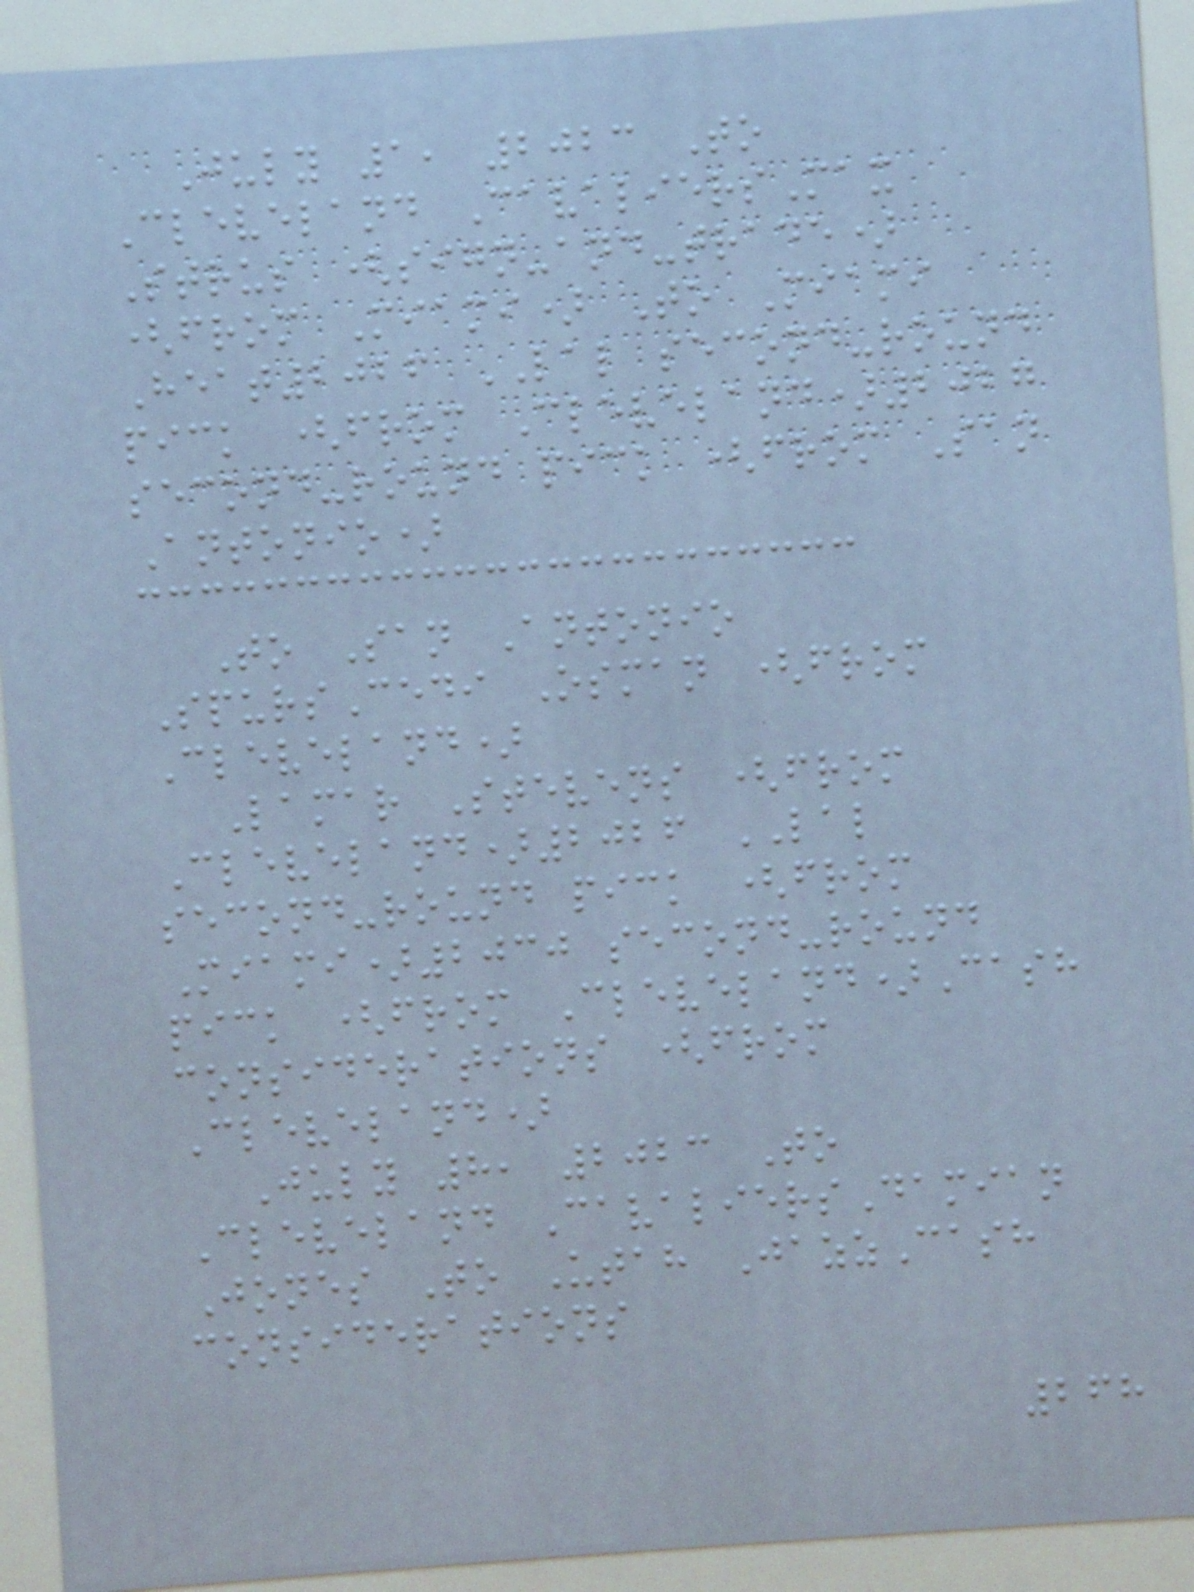July 1, 2023 To
Cleveland CavaliersMax
Strus (sign-and-trade)
(from Miami) To Miami
Heat2026 LAL second-round
pick (from Cleveland)2027
second-round pick (from San
Antonio)
To San Antonio
SpursCedi Osman (from
Cleveland)
Lamar Stevens (from
Cleveland)2026 LAL
second-round pick (from
Miami)2030 second-round
pick (from Cleveland)Cash
considerations (from
Cleveland)
July 8, 2023 To
Cleveland CavaliersDamian
Jones To Utah JazzCash
considerations
268
